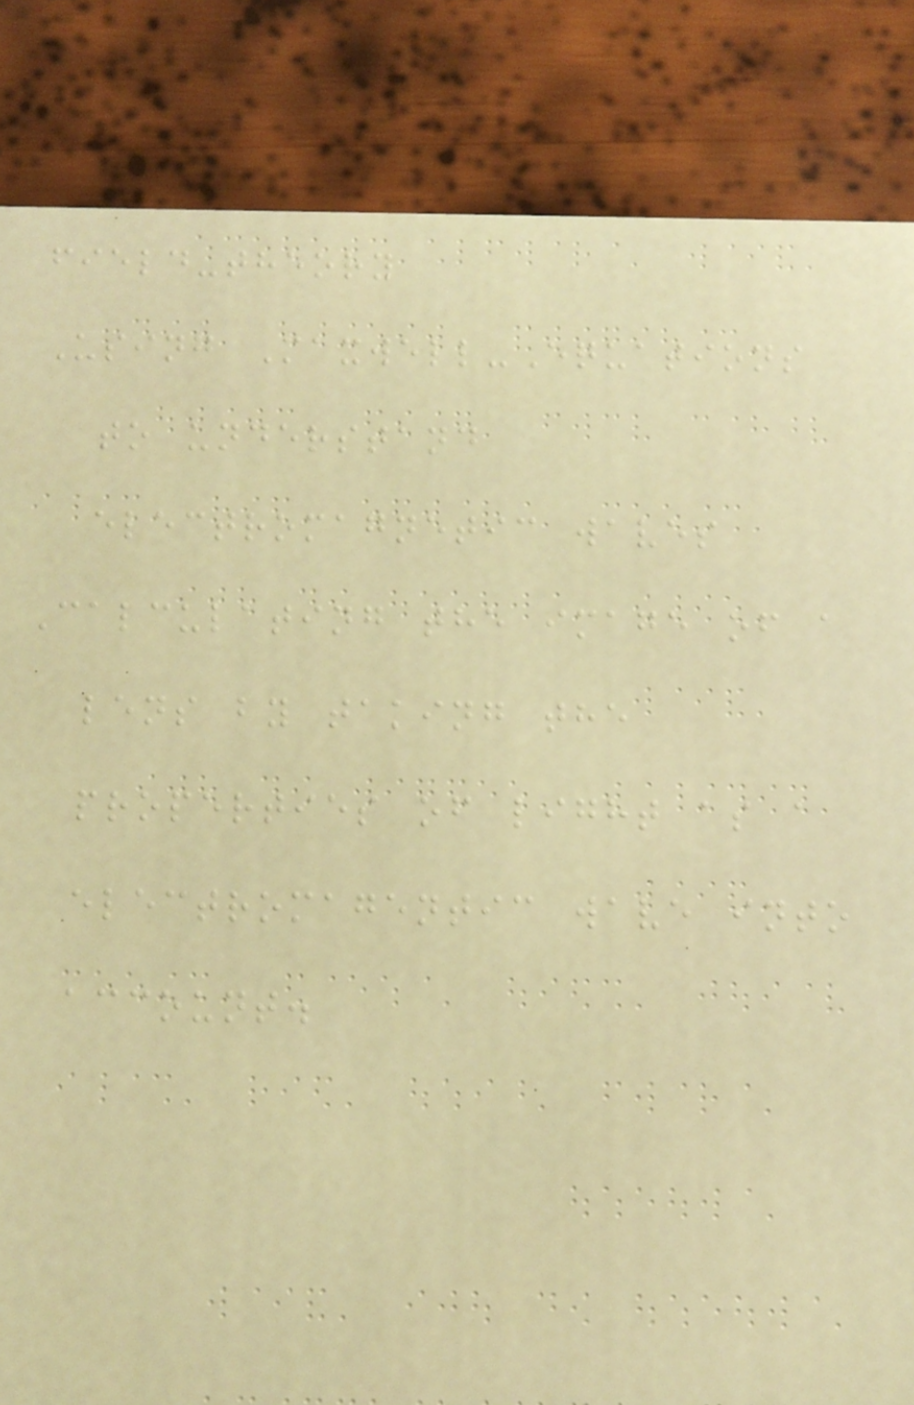field-theory
Using Maxwell-Equations
to understand
electromagnetic waves
Calculating the image of a
lens by taking the
properties of light as a
electromagentic wave into
account.
